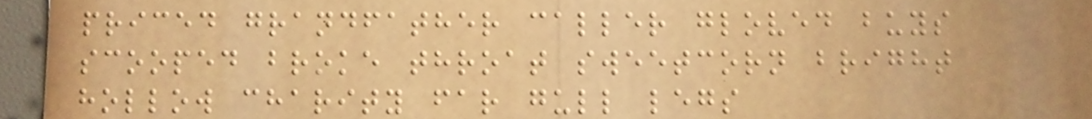priced grandfather caller gloved buys
scooped broke throat sweetcorn bright
hollow charity far gull legs
